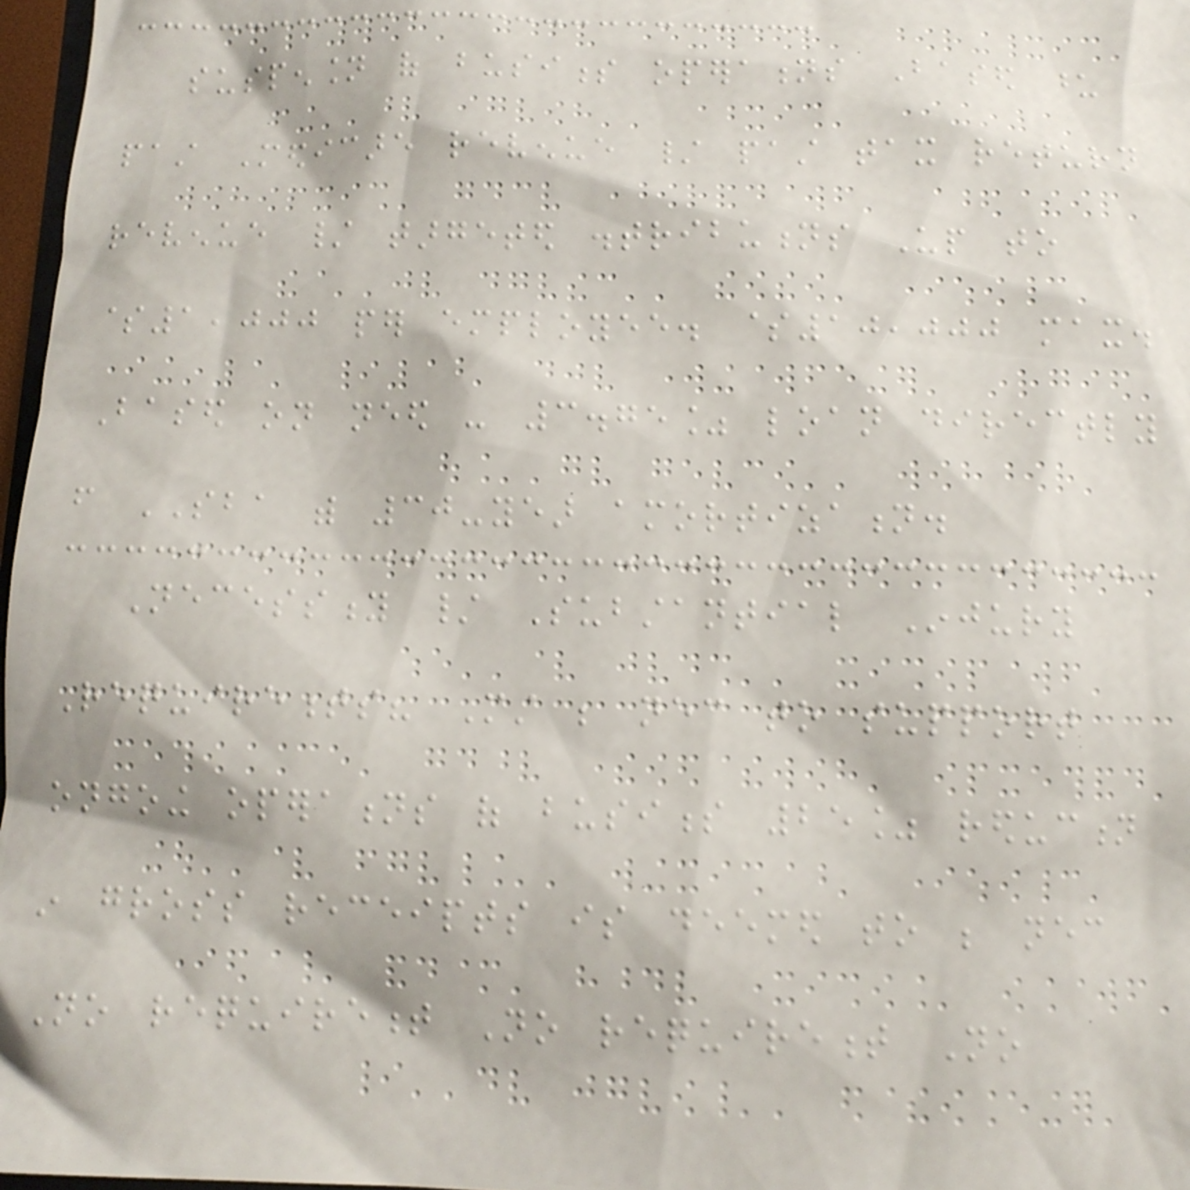suspension of business operations Based upon
past Medicare revenue / past tax return
revenue / targeted distributions Up to
$1,000 per employee. $10,000 max.
Based on need - 3.75% loan directly
from SBA with 30-year amortization.
Necessity / Substantial Injury
Requirements? Must be necessary to support
ongoing operations of business 25% reduction
in gross receipts is deemed to be necessary
No requirement No requirement No
